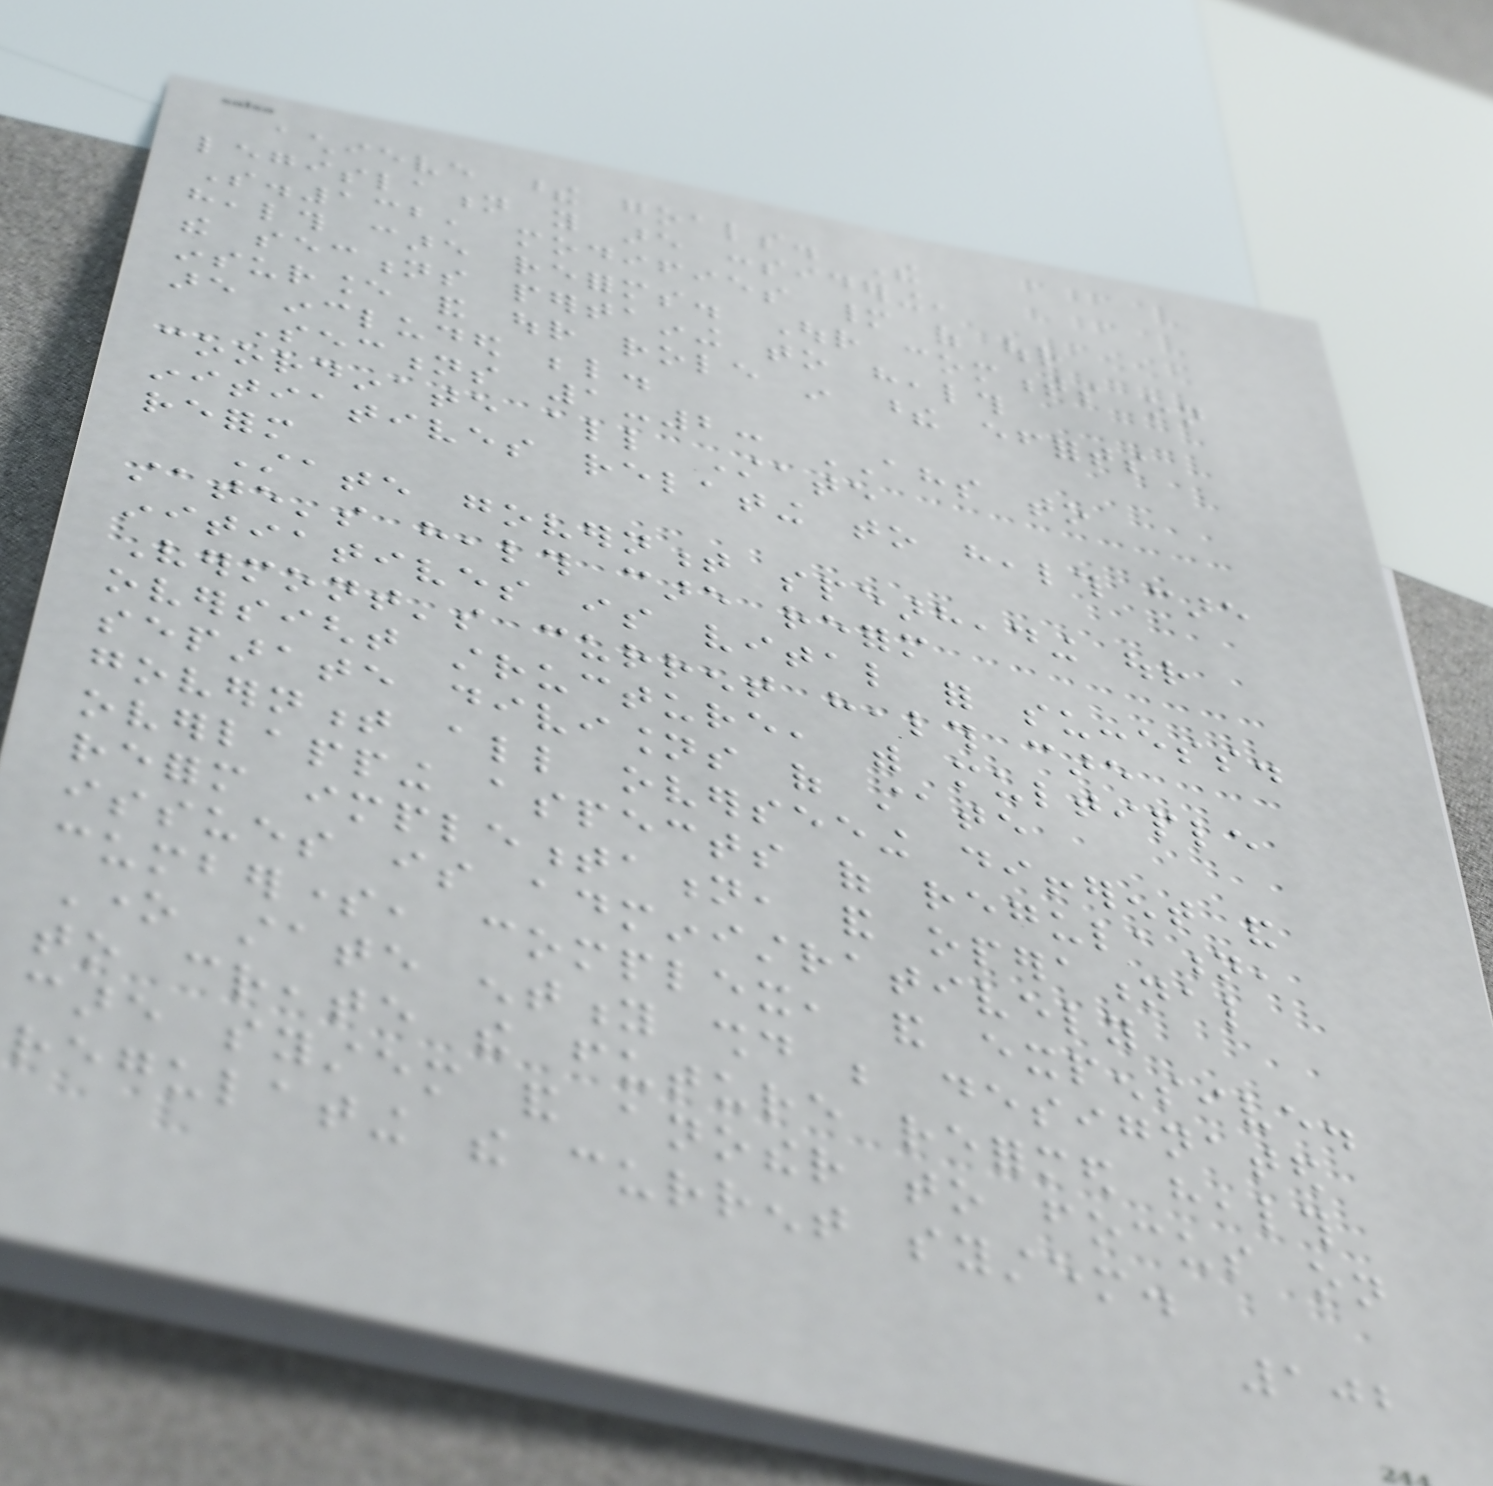achieve these goals. The
legislation you are considering,
S.132, modifies many of our
health care reforms. Our comments on
the sections pertaining to health
insurance and our role in these efforts
are included below.
Sections 1-2: AHS to
coordinate all State
initiatives relating to health care
reform
State government spearheading our
state's health care reform
initiatives is vital for success.
Vermont's current health care
oversight structure, with multiple
separate divisions of state
government all overseeing different and
overlapping aspects of regulation,
reform implementation, and operational
issues is administratively
cumbersome, complex, and expensive.
One state entity should be designated
to create the future reformed health
care system and another to focus on
regulating the current system.
102
